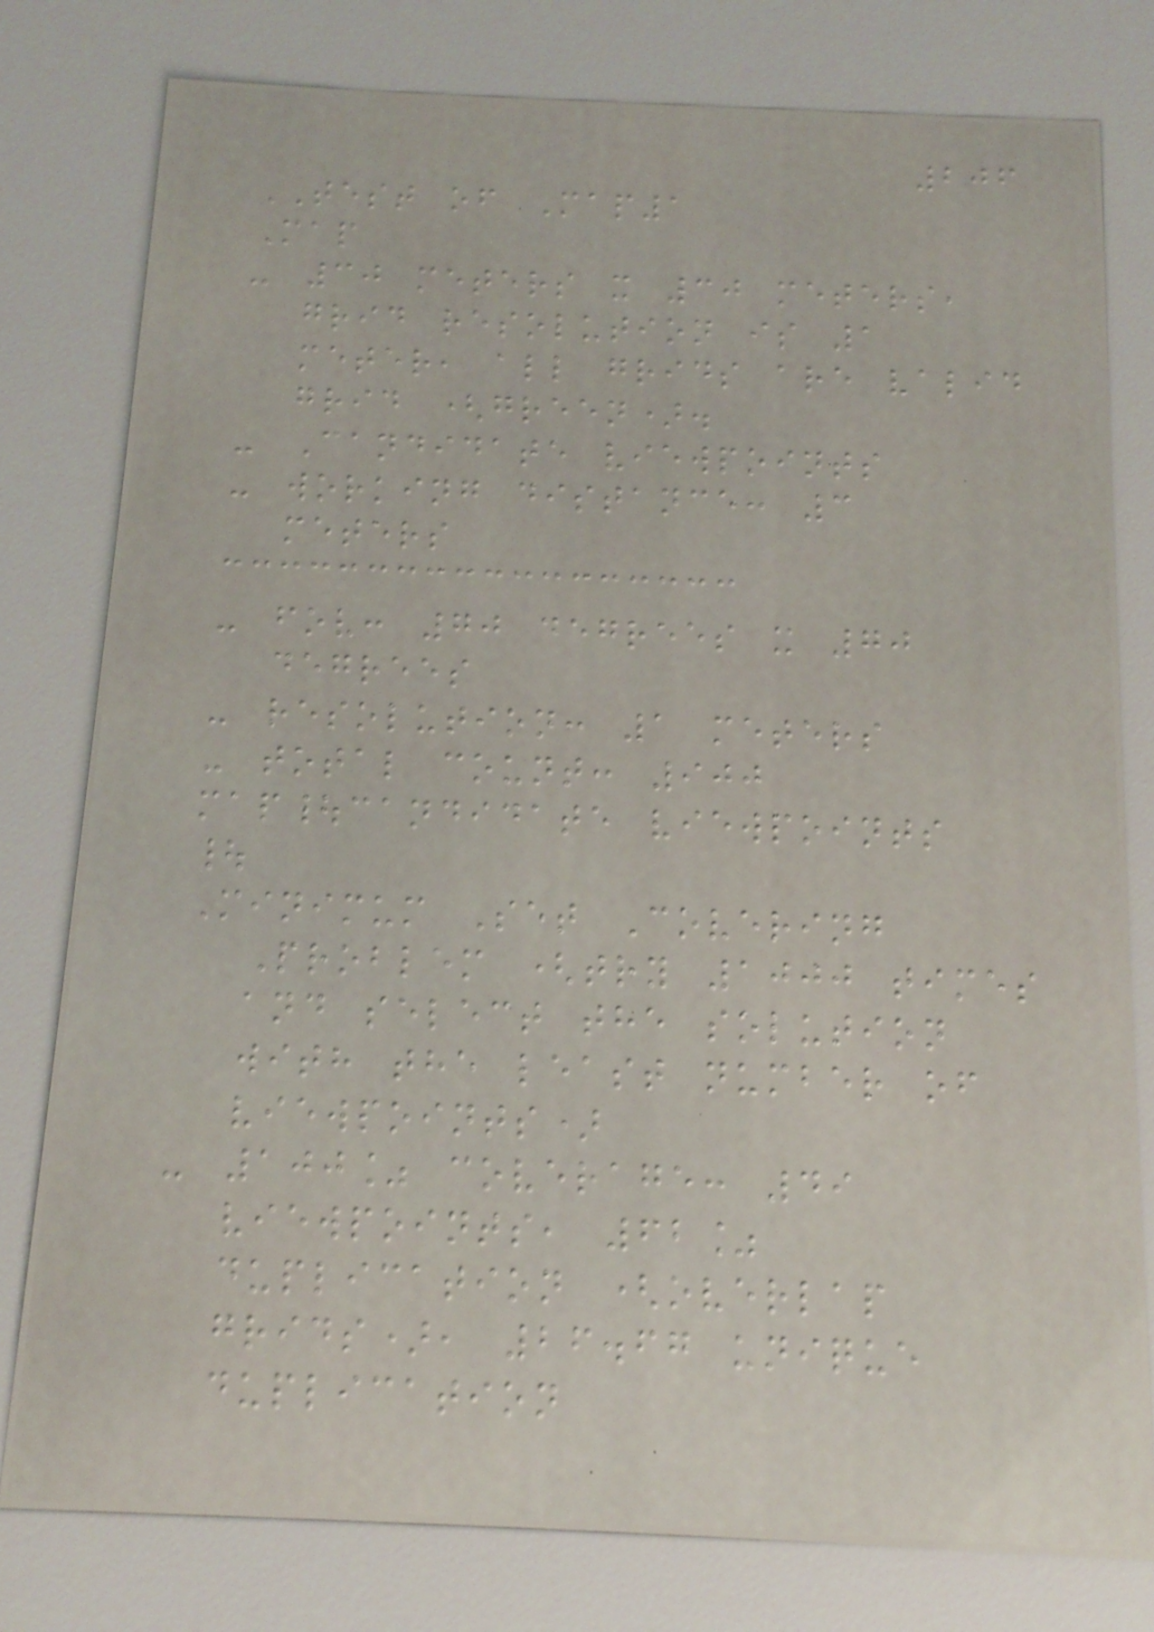206
TEST of Map1
Map
- 30 meters x 30 meters,
grid resolution is 1
meter, all grids are valid
grid (green).
- Candidate viewpoints
- working distance: 3
meters
- fov: 70 degrees x 70
degrees
- resolution: 1 meters
- total count: 900
map|candidate viewpoints
|
Minimum Set Covering
Problem (try 1000 times
and select the solution
with the least number of
viewpoints)
- 100% coverage: 49
viewpoints, 62%
duplication (overlap
grids), 26.67 unique
duplication
